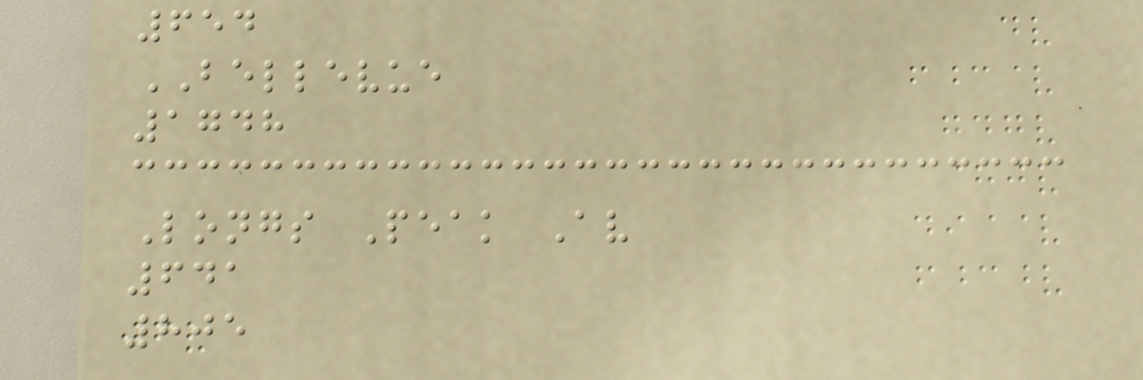654
BELLEVUE
1748
Longs Peak Av
641
805
